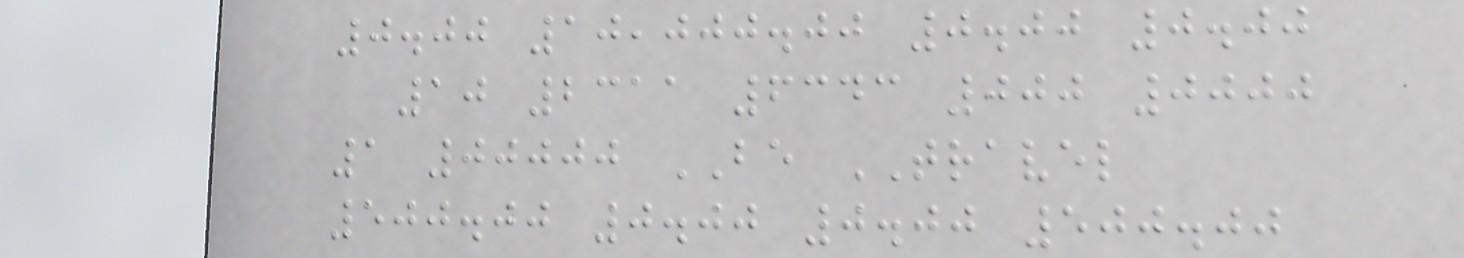0.00 10,000.00 0.00 0.00
10 2311 6343 000 0000
1 00000 BE TRAVEL
500.00 0.00 0.00 500.00
